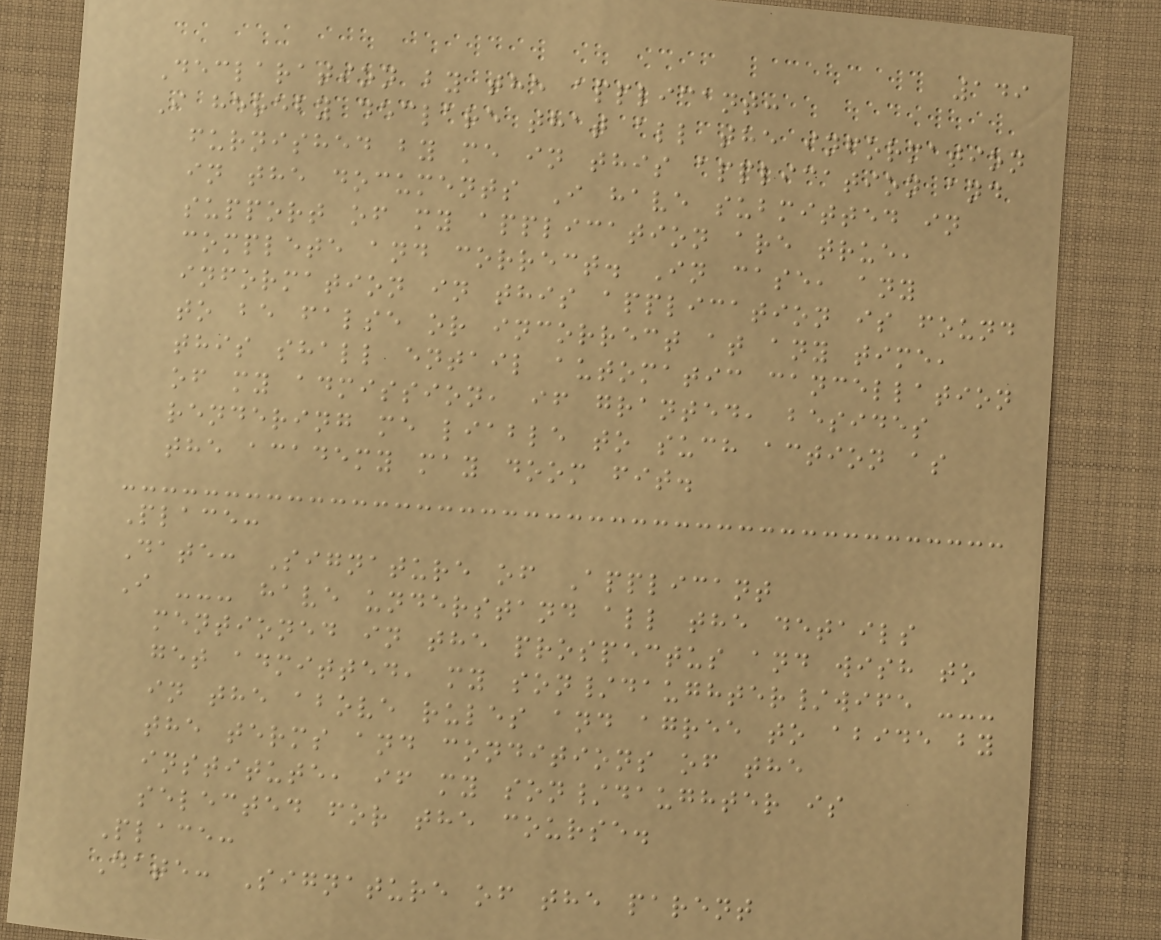149
Declaration by the applicant:
I hereby declare that all the information
furnished by me in this application and
in the documents I have submitted in
support of my application are true,
complete and correct. In case, any
information in this application is found
to be false or incorrect at any time,
this shall entail automatic cancellation
of my admission, if granted, besides
rendering me liable to such action as
the academy may doom fit.
Place:
Date: Signature of Applicant
I --- have understand all the details
mentioned in the prospectus and wish to
get admitted, my son/daughter/wife ---
in the above rules and agree to abide by
the terms and conditions of the
institute, if my son/daughter is
selected for the course.
Place:
Date: Signature of the parent
